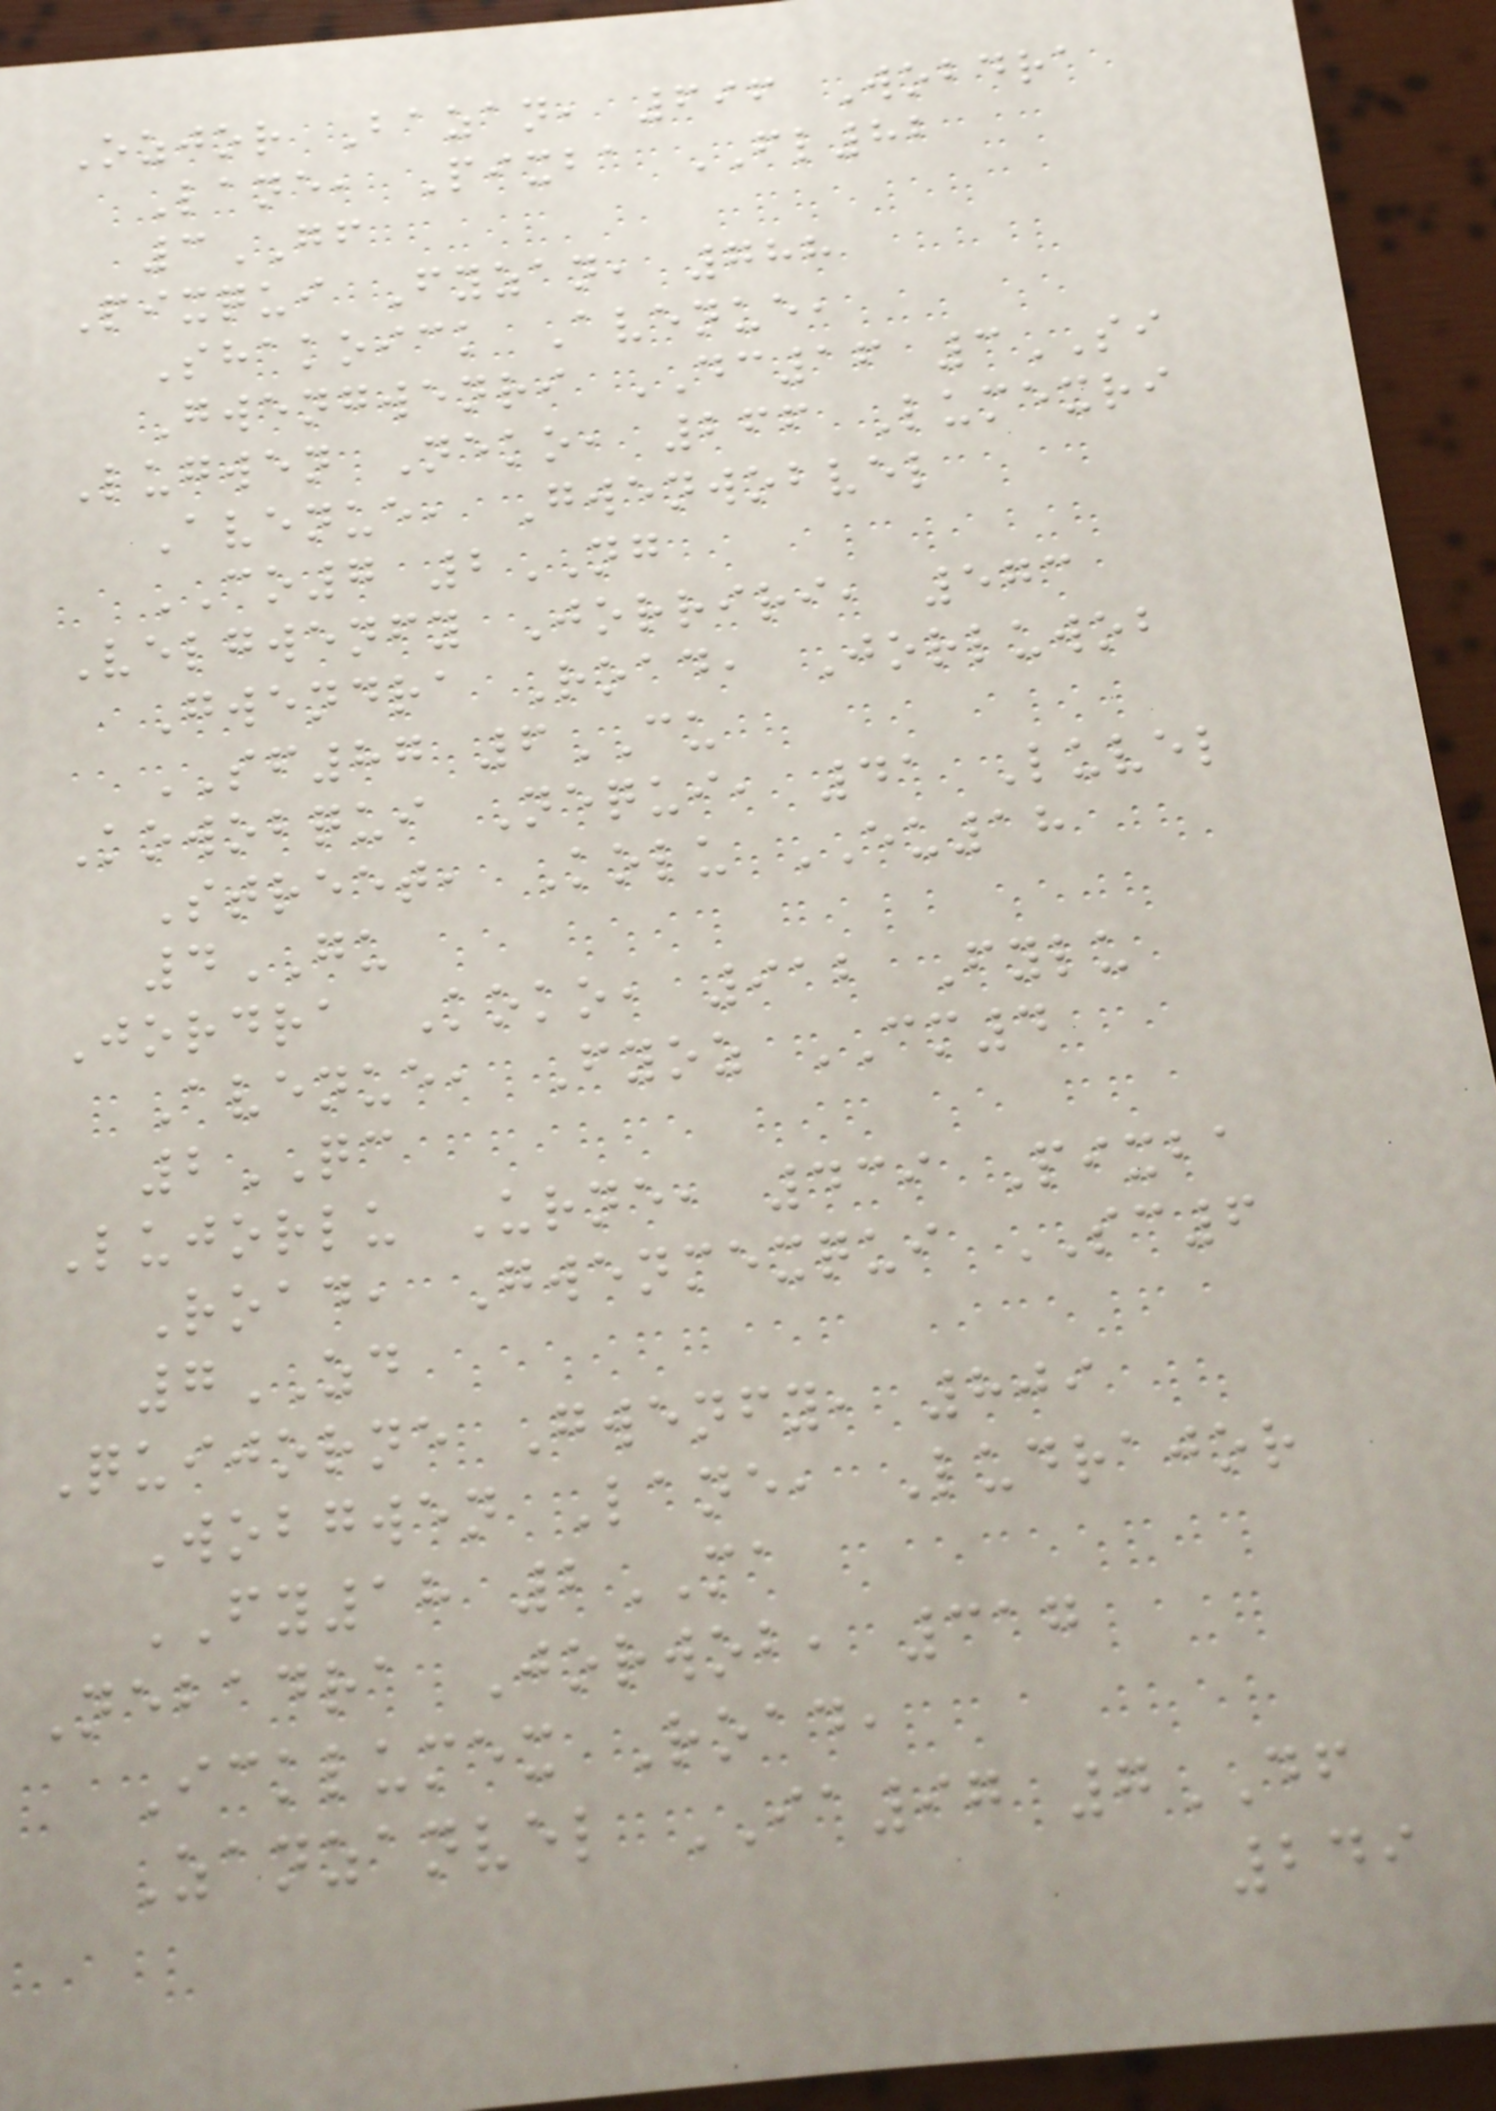Ozjor Bazan, 696 Wobdra
Lane, Pixba FL82
3GF
Pixqui Fyzan, 788
Shakoick Avenue,
Gwengwenri DC16 3SI
Lugwen Neko, 266 Lumexri
Avenue, Gwenwobvel
CO7 2NG
Velgwenfy Jorriri, 573
Gwendra Road, Jorluwob
SF87 6CU
Kowobqui Nequi, 41 Luvel
Street, Kolu EU18
4GU
Jordra Koko, 912 Fylu
Avenue, Fyoz CM4
2QC
Lujorlu Urne, 439 Pixba
Road, Gwenmexqui SC6
7ZD
Quijorne Gwenfy, 809
Wobgwen Lane, Ludrajor
FY18 2MA
Nebadra Jorwob, 317
Icklumex Road,
Zanzanvel IA97 7DF
249
